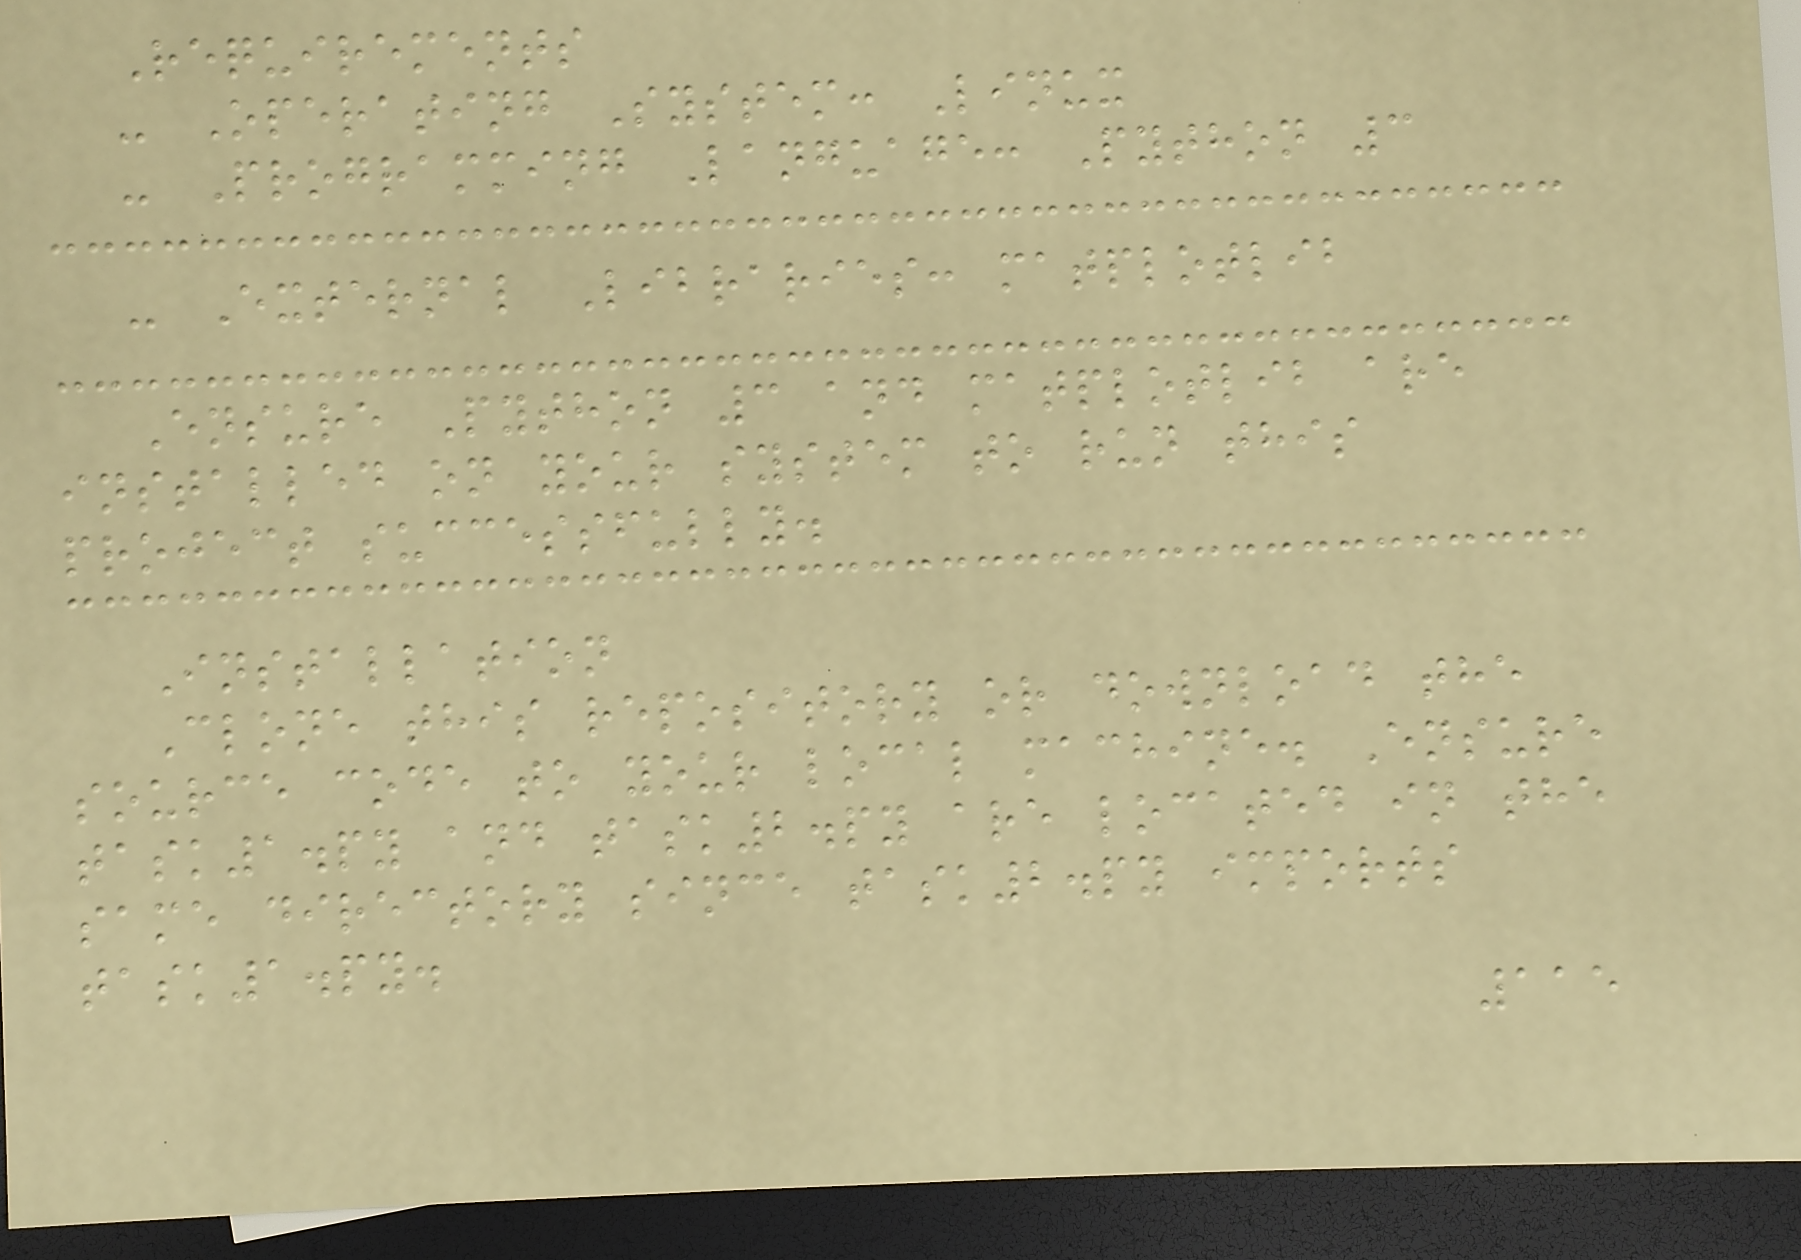Requirements
- Operating System: Linux
- Programming Language: Python 3
- External Libraries: matplotlib
Ensure Python 3 and matplotlib are
installed on your system to run this
project successfully.
Installation
Clone this repository or download the
source code to your local machine. Ensure
task1.py and task2.py are located in the
same directory since task2.py imports
task1.py.
115
